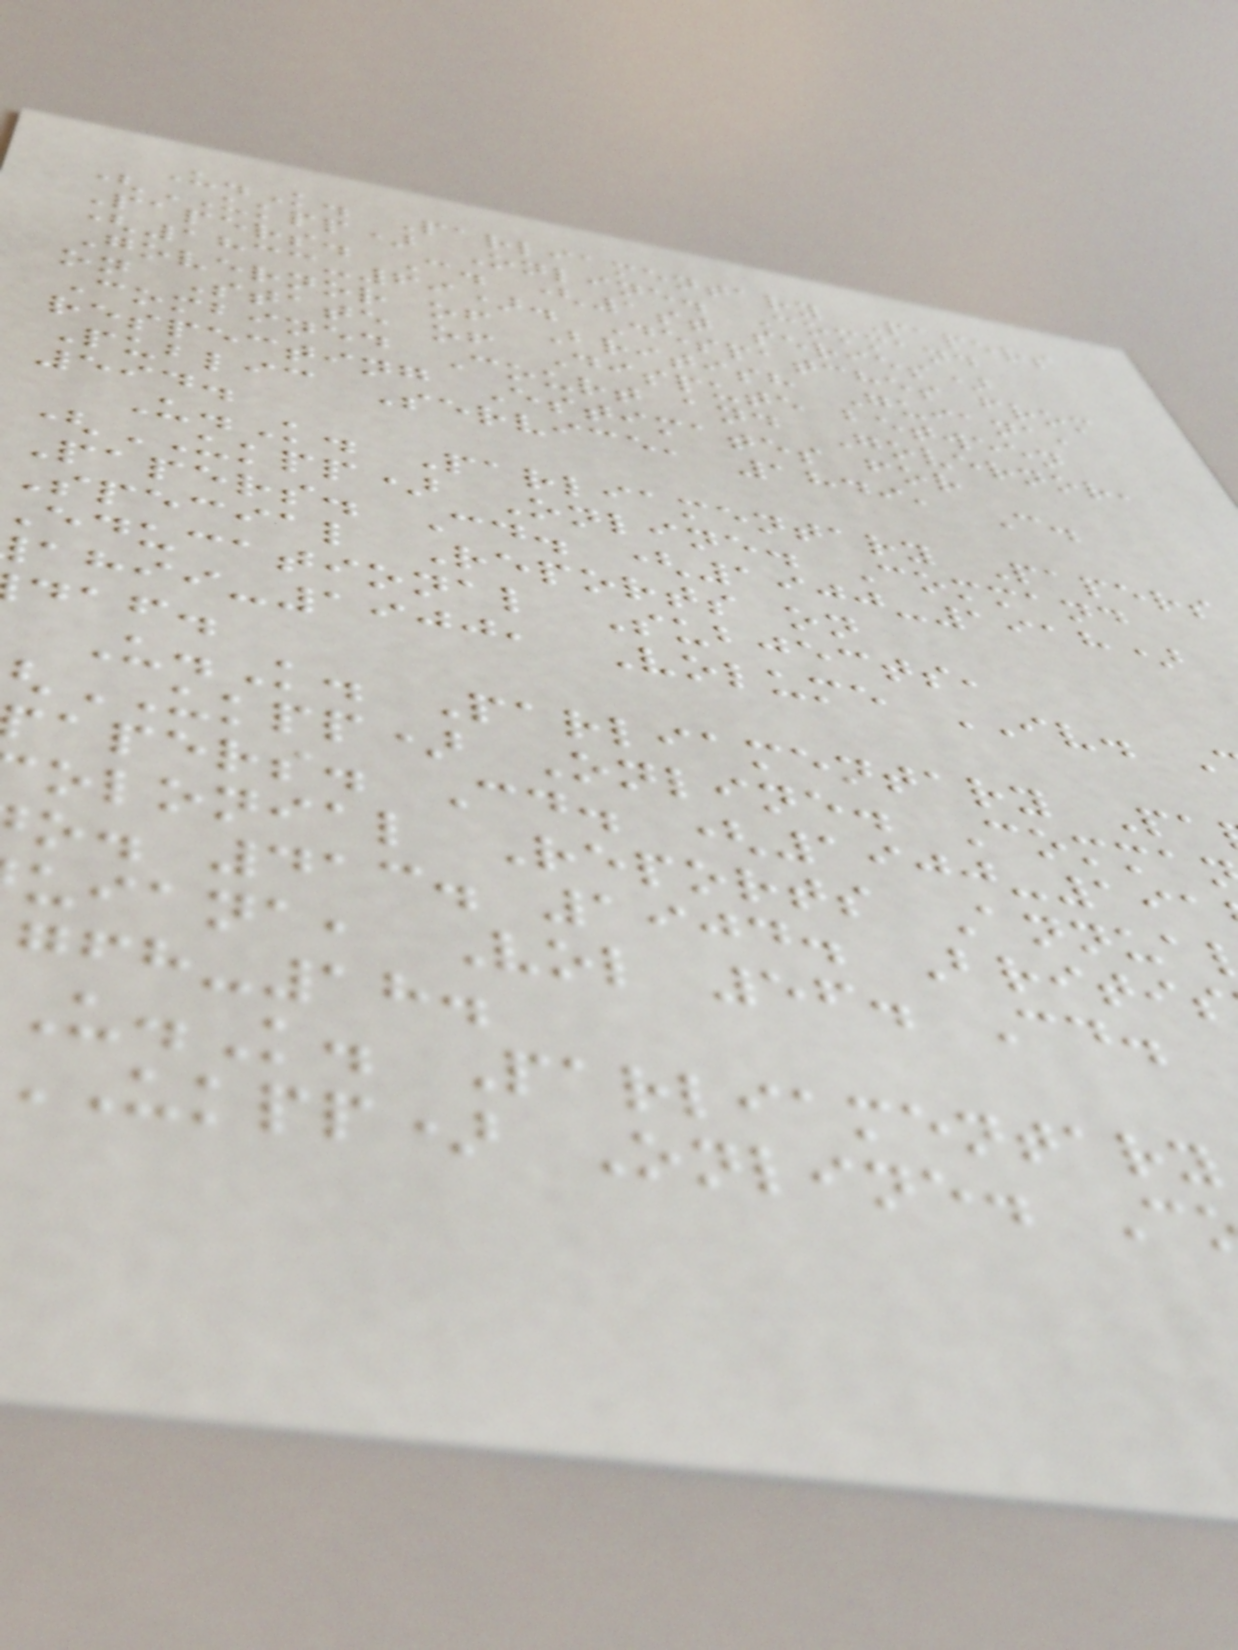U.K. Parliamentary Papers
(UKPP) Online. Command
Papers. C. (1st series)
(1833-69). Despatches from
Governor of British Guiana,
on State of Dispute between
Combined Court and Governor,
respecting Estimates for
Public Service, 1849, C.
594.
U.K. Parliamentary Papers
(UKPP) Online. Command
Papers. Cd. (1900-1918)
Special Reports on
educational Subjects,
-1900, Volume IV.
daf.
U.K. Parliamentary Pa
UKPP) Online. Comma
apers. Cd. (1900-191
olonial Reports Annua
o. 413. 1904. Britis
uiana, Vol 56. Cd.
-18.
U.K. Parliamentary
ukpp) Online. C
